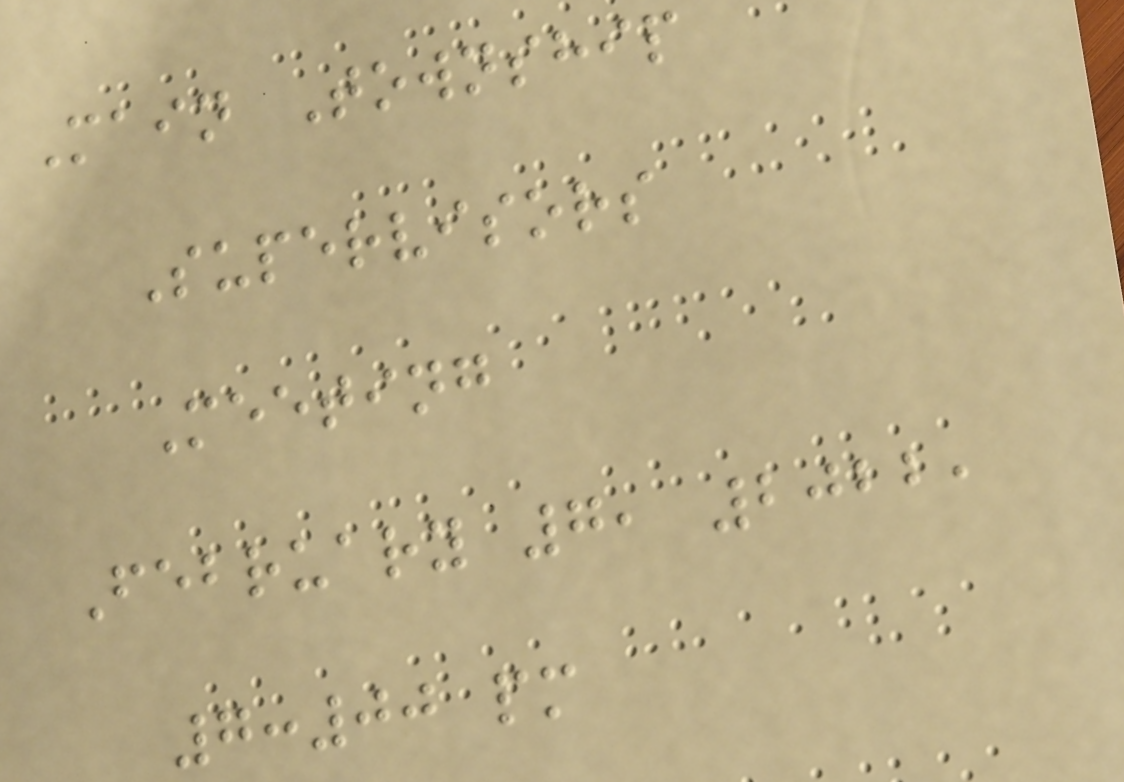Main Township
Supervisors
Meeting
February 7, 2022,
7:00 pm
